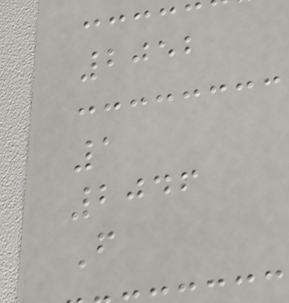2052
1
2046
F
